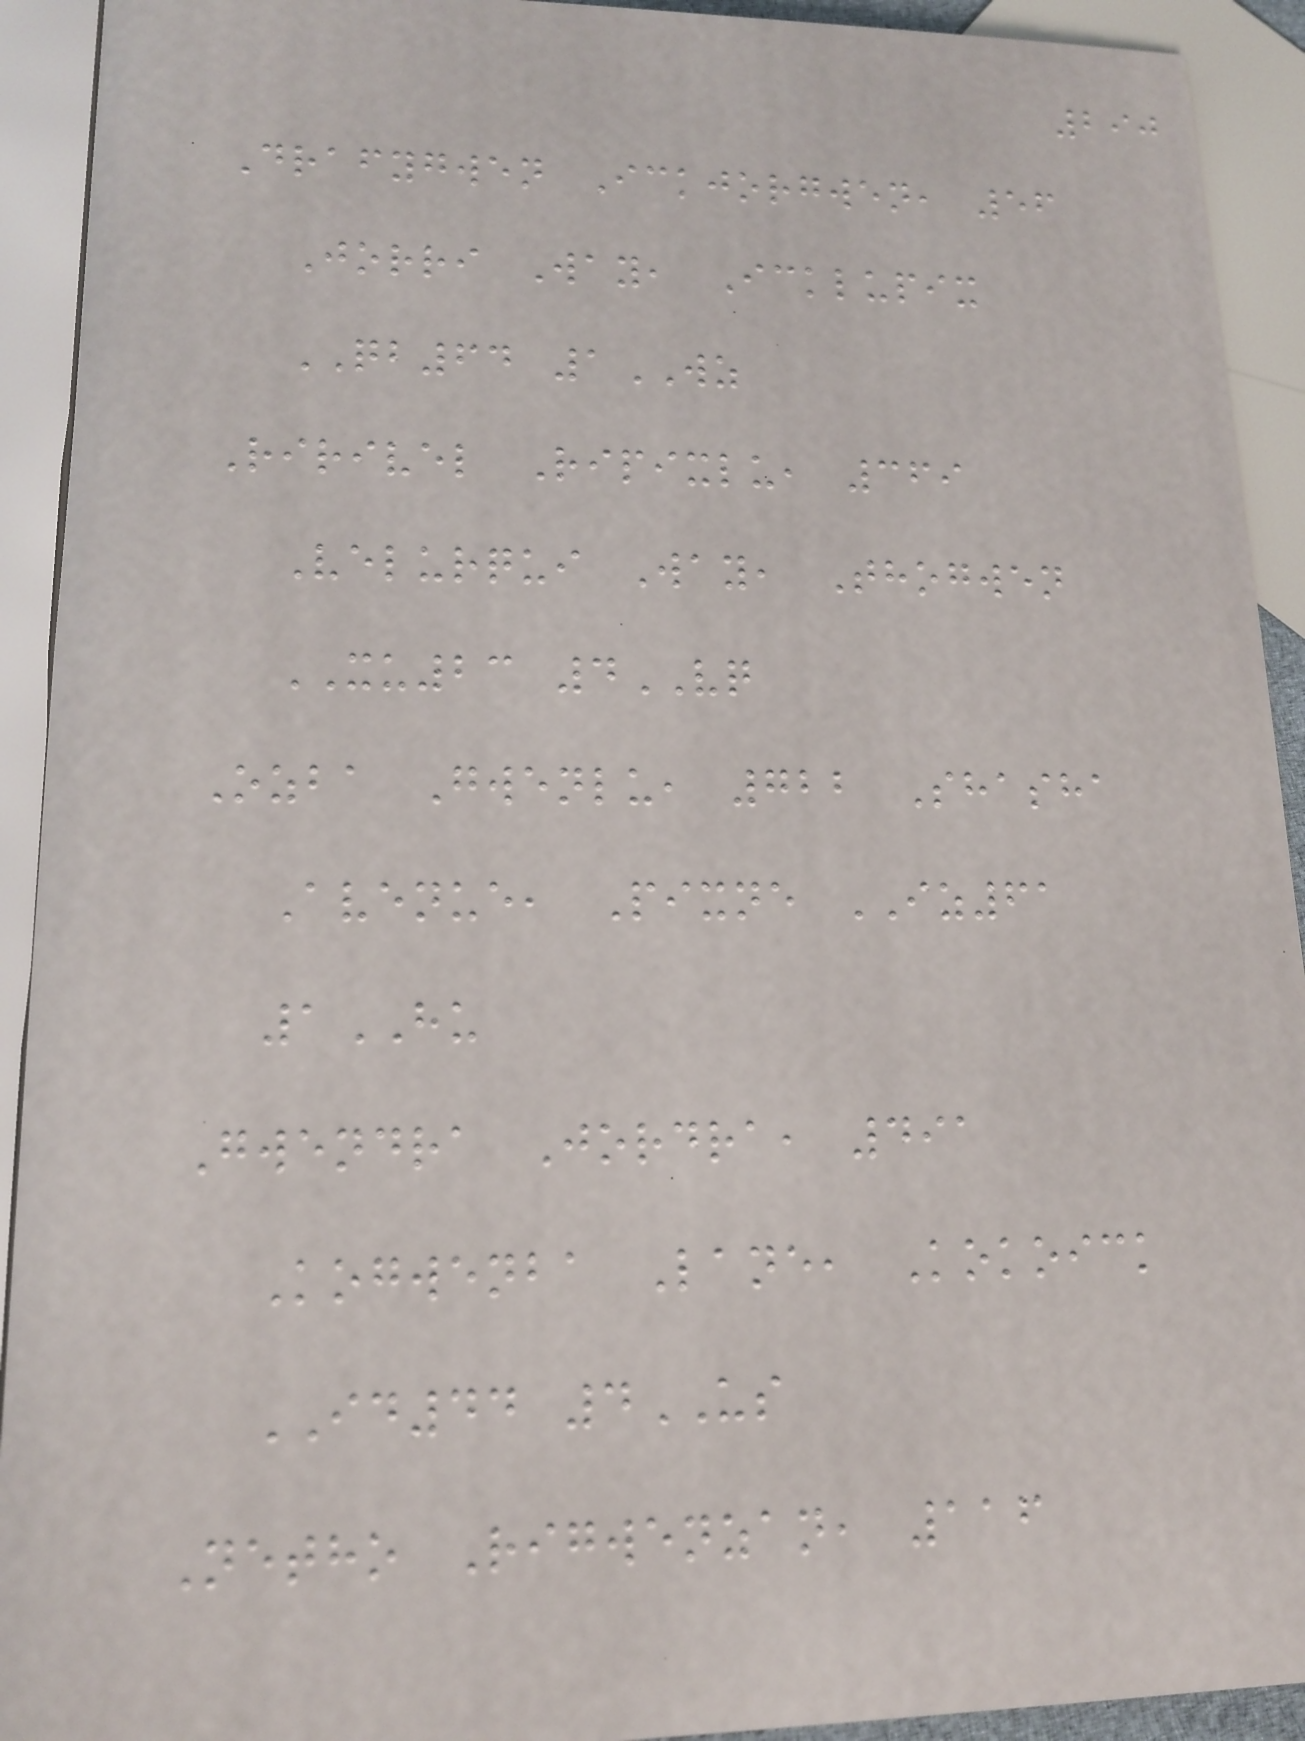290
Drafygwen Ickjorgwen, 56
Jorri Way, Icklupix
QB64 1WZ
Ririvel Ripixlu, 369
Velurqui Way, Thogwen
XU23 4VQ
Ozba Gwenlu, 722 Shasha
Avenue, Pixne IZ61
1HU
Gwendra Jordra, 491
Kogwenba Lane, Kokoick
ID44 4US
Netho Rigwenzan, 116
